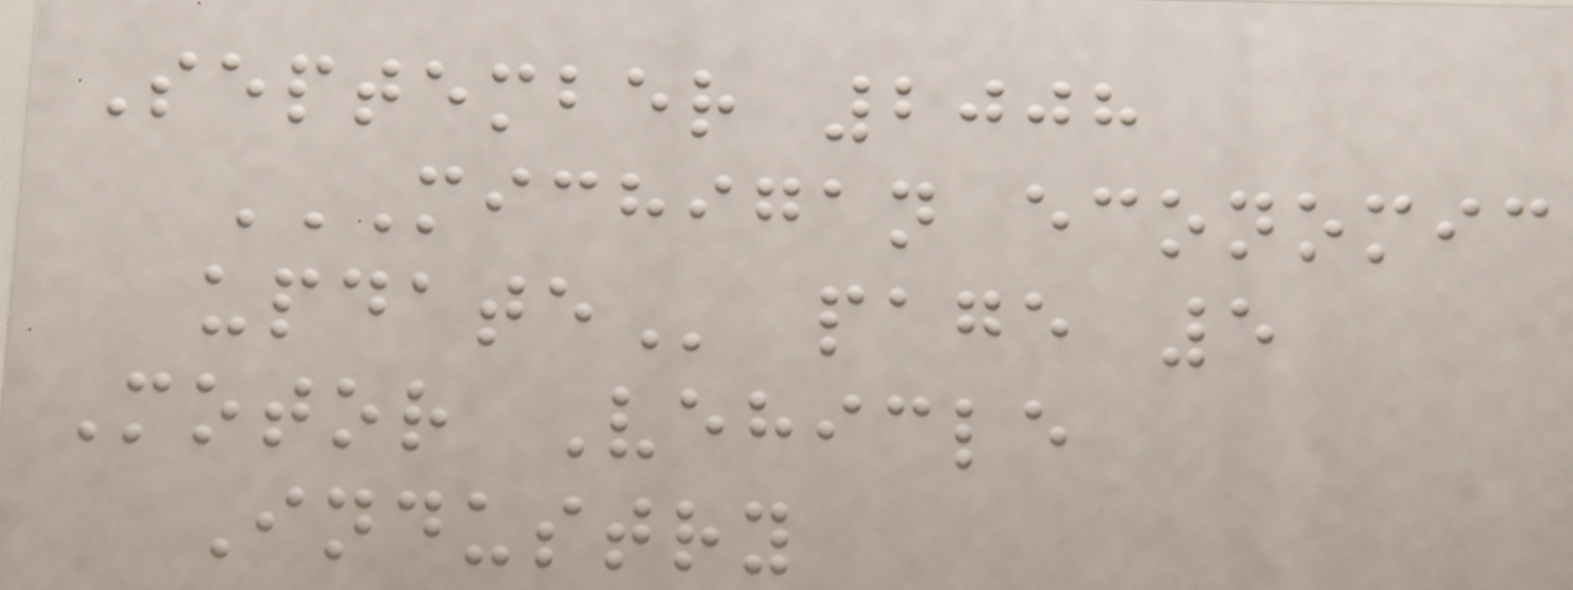September 2008
MICHIGAN ECONOMIC
UPDATE page 5
Motor Vehicle
Industry
